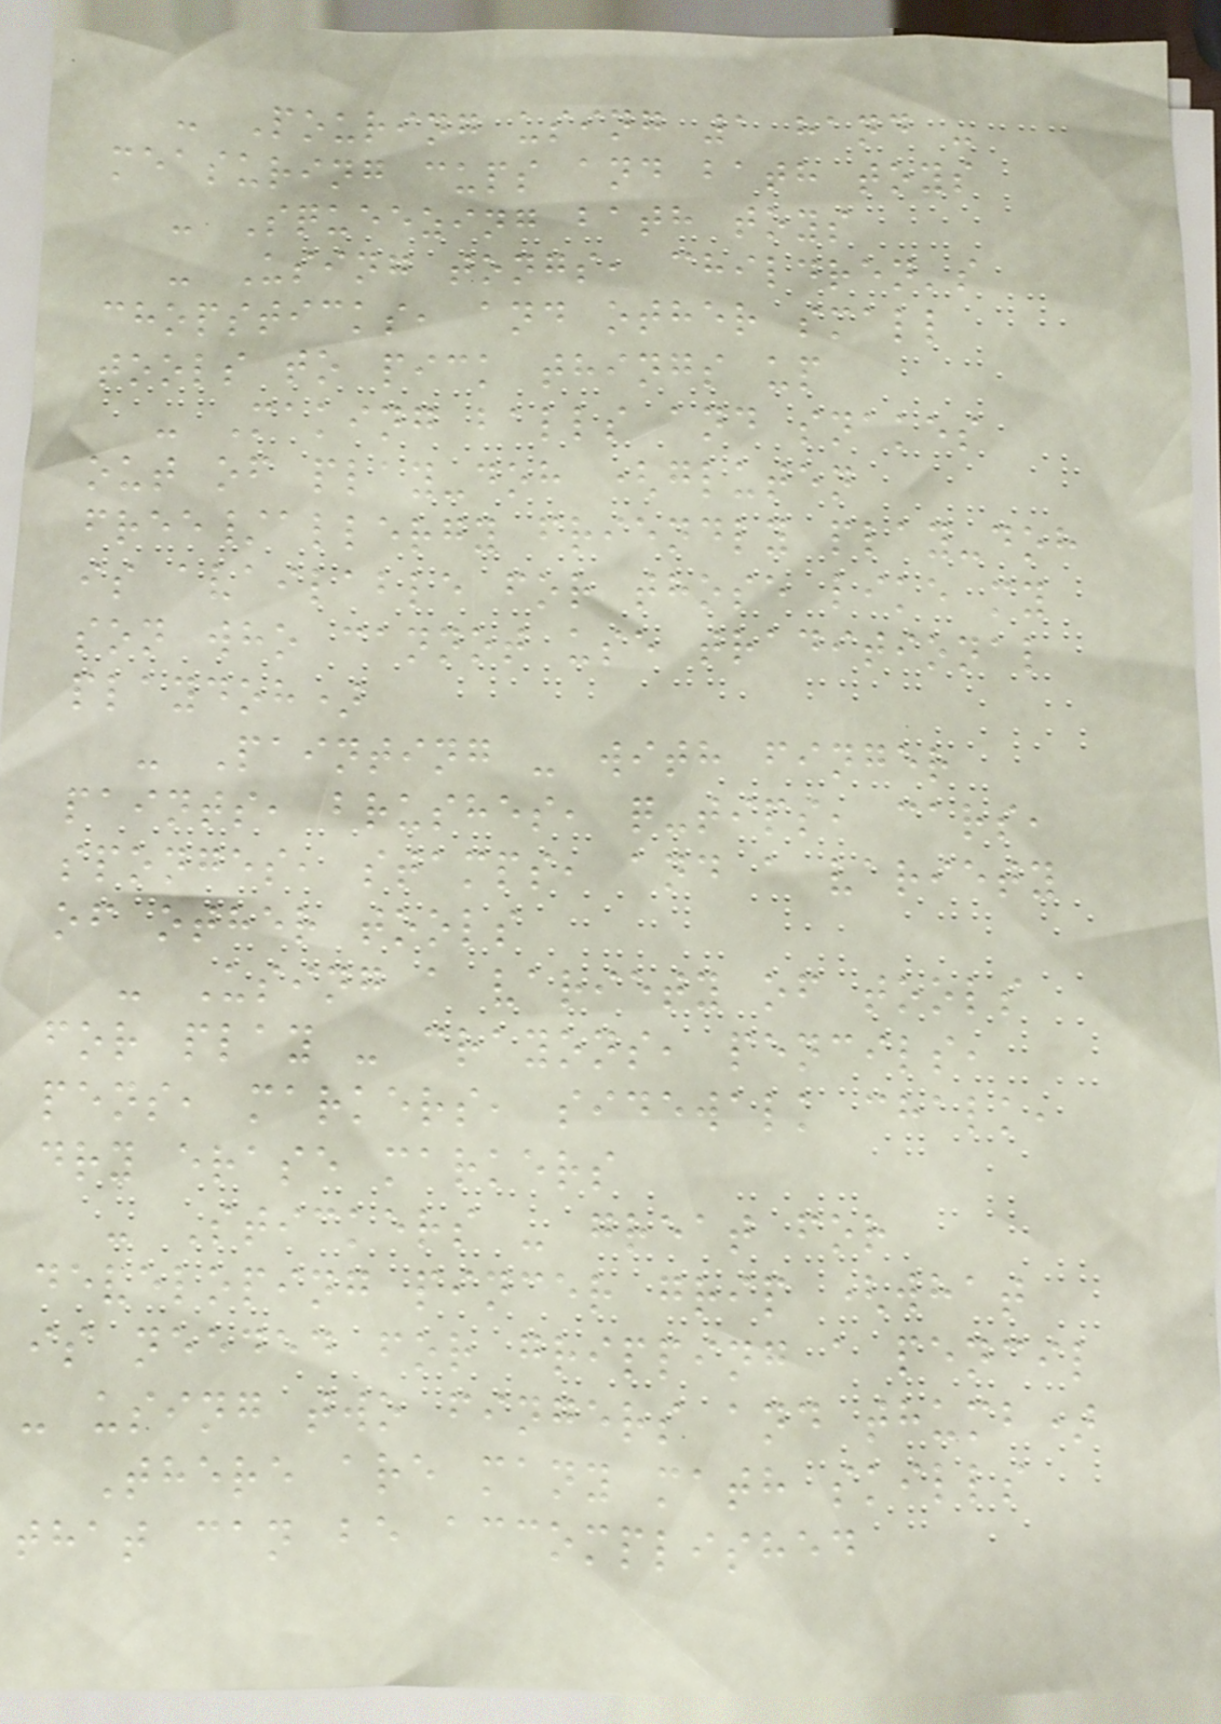- Pouring using 1 hand -
measuring cups and bath toys
- Squeezing bath toys
- Using tongs, children's
chopsticks, and other small
tools to pick things up
- Making balls and snakes
out of play-doh (gluten
free/allergy friendly play-doh
is available for those like my
son who cannot use traditional
playdoh)
- Painting - with finger
paints, brushes, q-tips, cars,
sponges, stamps, and a variety
of other tools
- Using a variety of tools
for play - crayons, pencils,
pens, markers, sidewalk chalk,
dry erase markers
- Stickers - great for
developing pincer grip (what
is needed for gripping a pencil
- using two fingers and thumb)
There are many math skills
that can be accomplished
